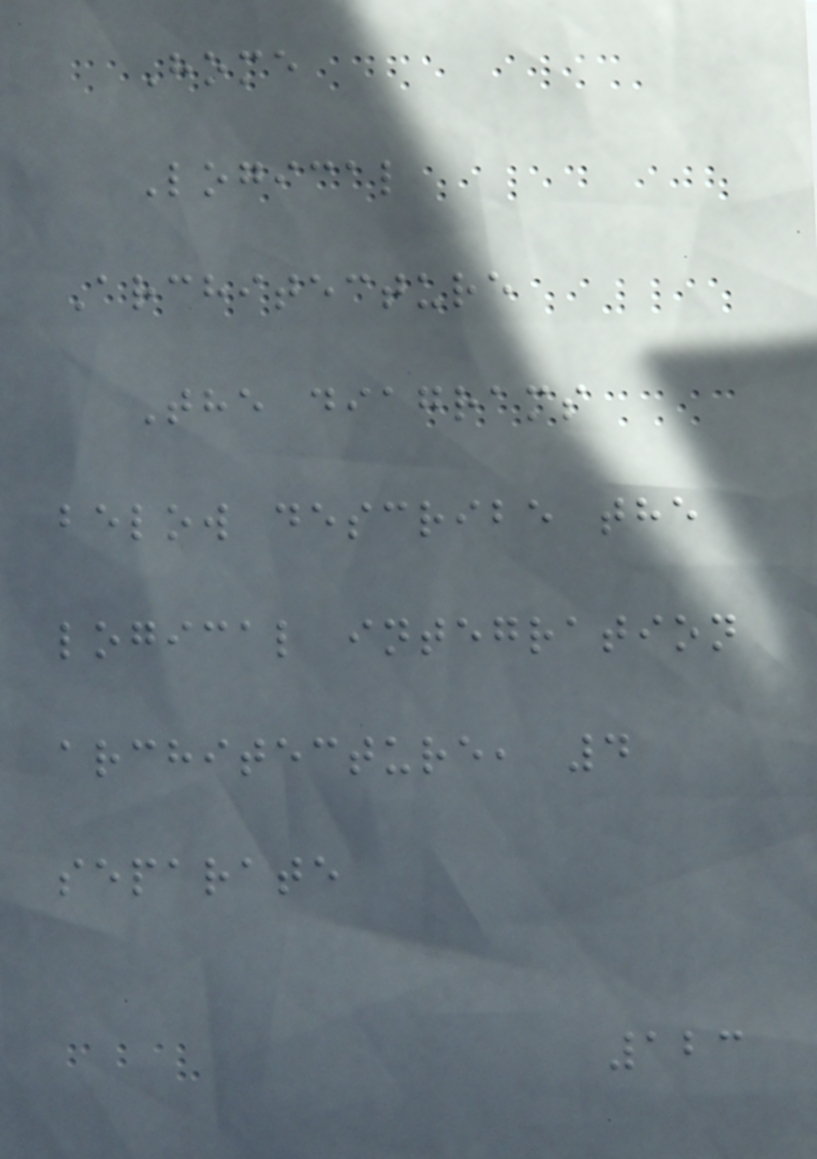Home
Logical
Architecture
The diagrams
below describe the
logical integration
architecture, 4
separate
123
